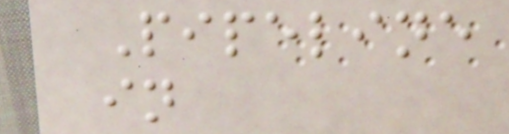Pipeline
in
